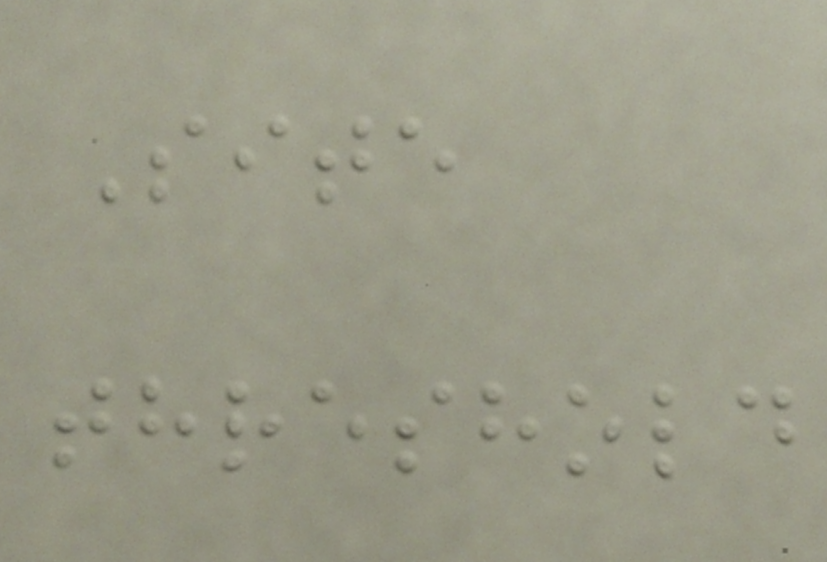Site
threshold
